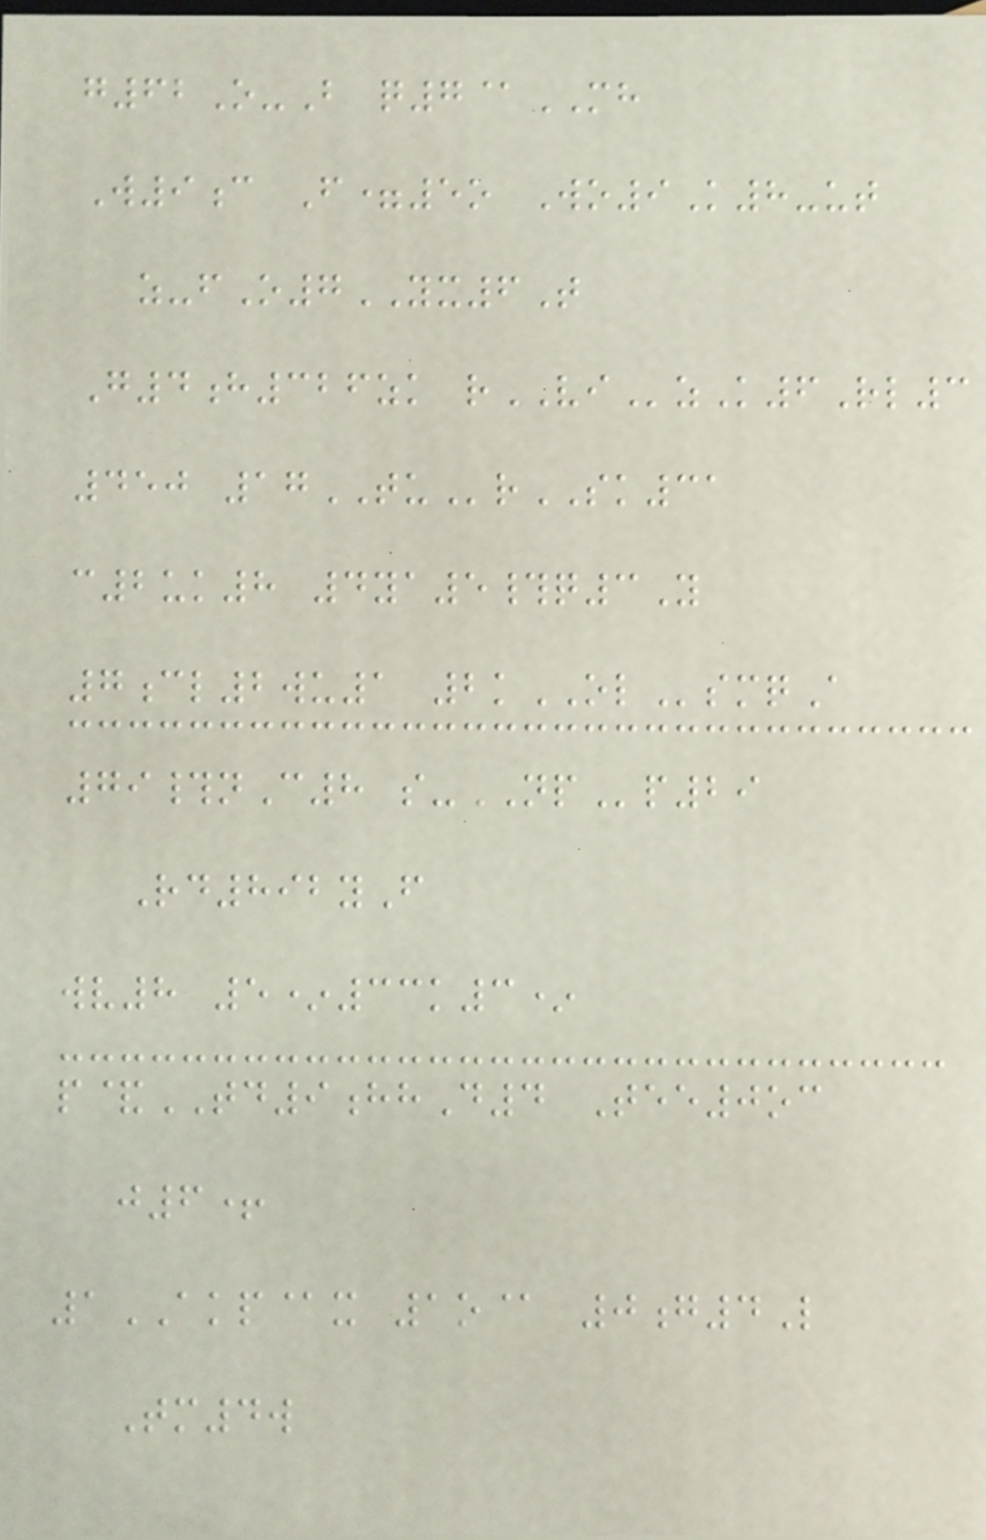g62O-B q7@MH
W9c F=5o Wo9K8-ut
z-fO7YX6T
G4h326zk rVIzK6Rl3
450 17TUrSK31
c2uk8 4ya5#q3Y
7cl2wu1 2kOLsmqA
79#nC8 s-NPp29
Rd892yF
wv8 5*33k3*
p&TD9hhD4 Tee0oc
j6+
1AKP@x 1o@ 0g4L
Tm4w
